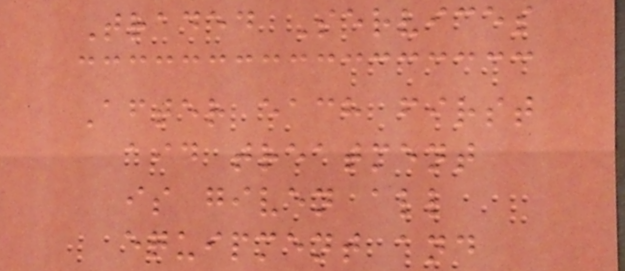Traded Services
After each first
aid treatment
is given all
equipment and
